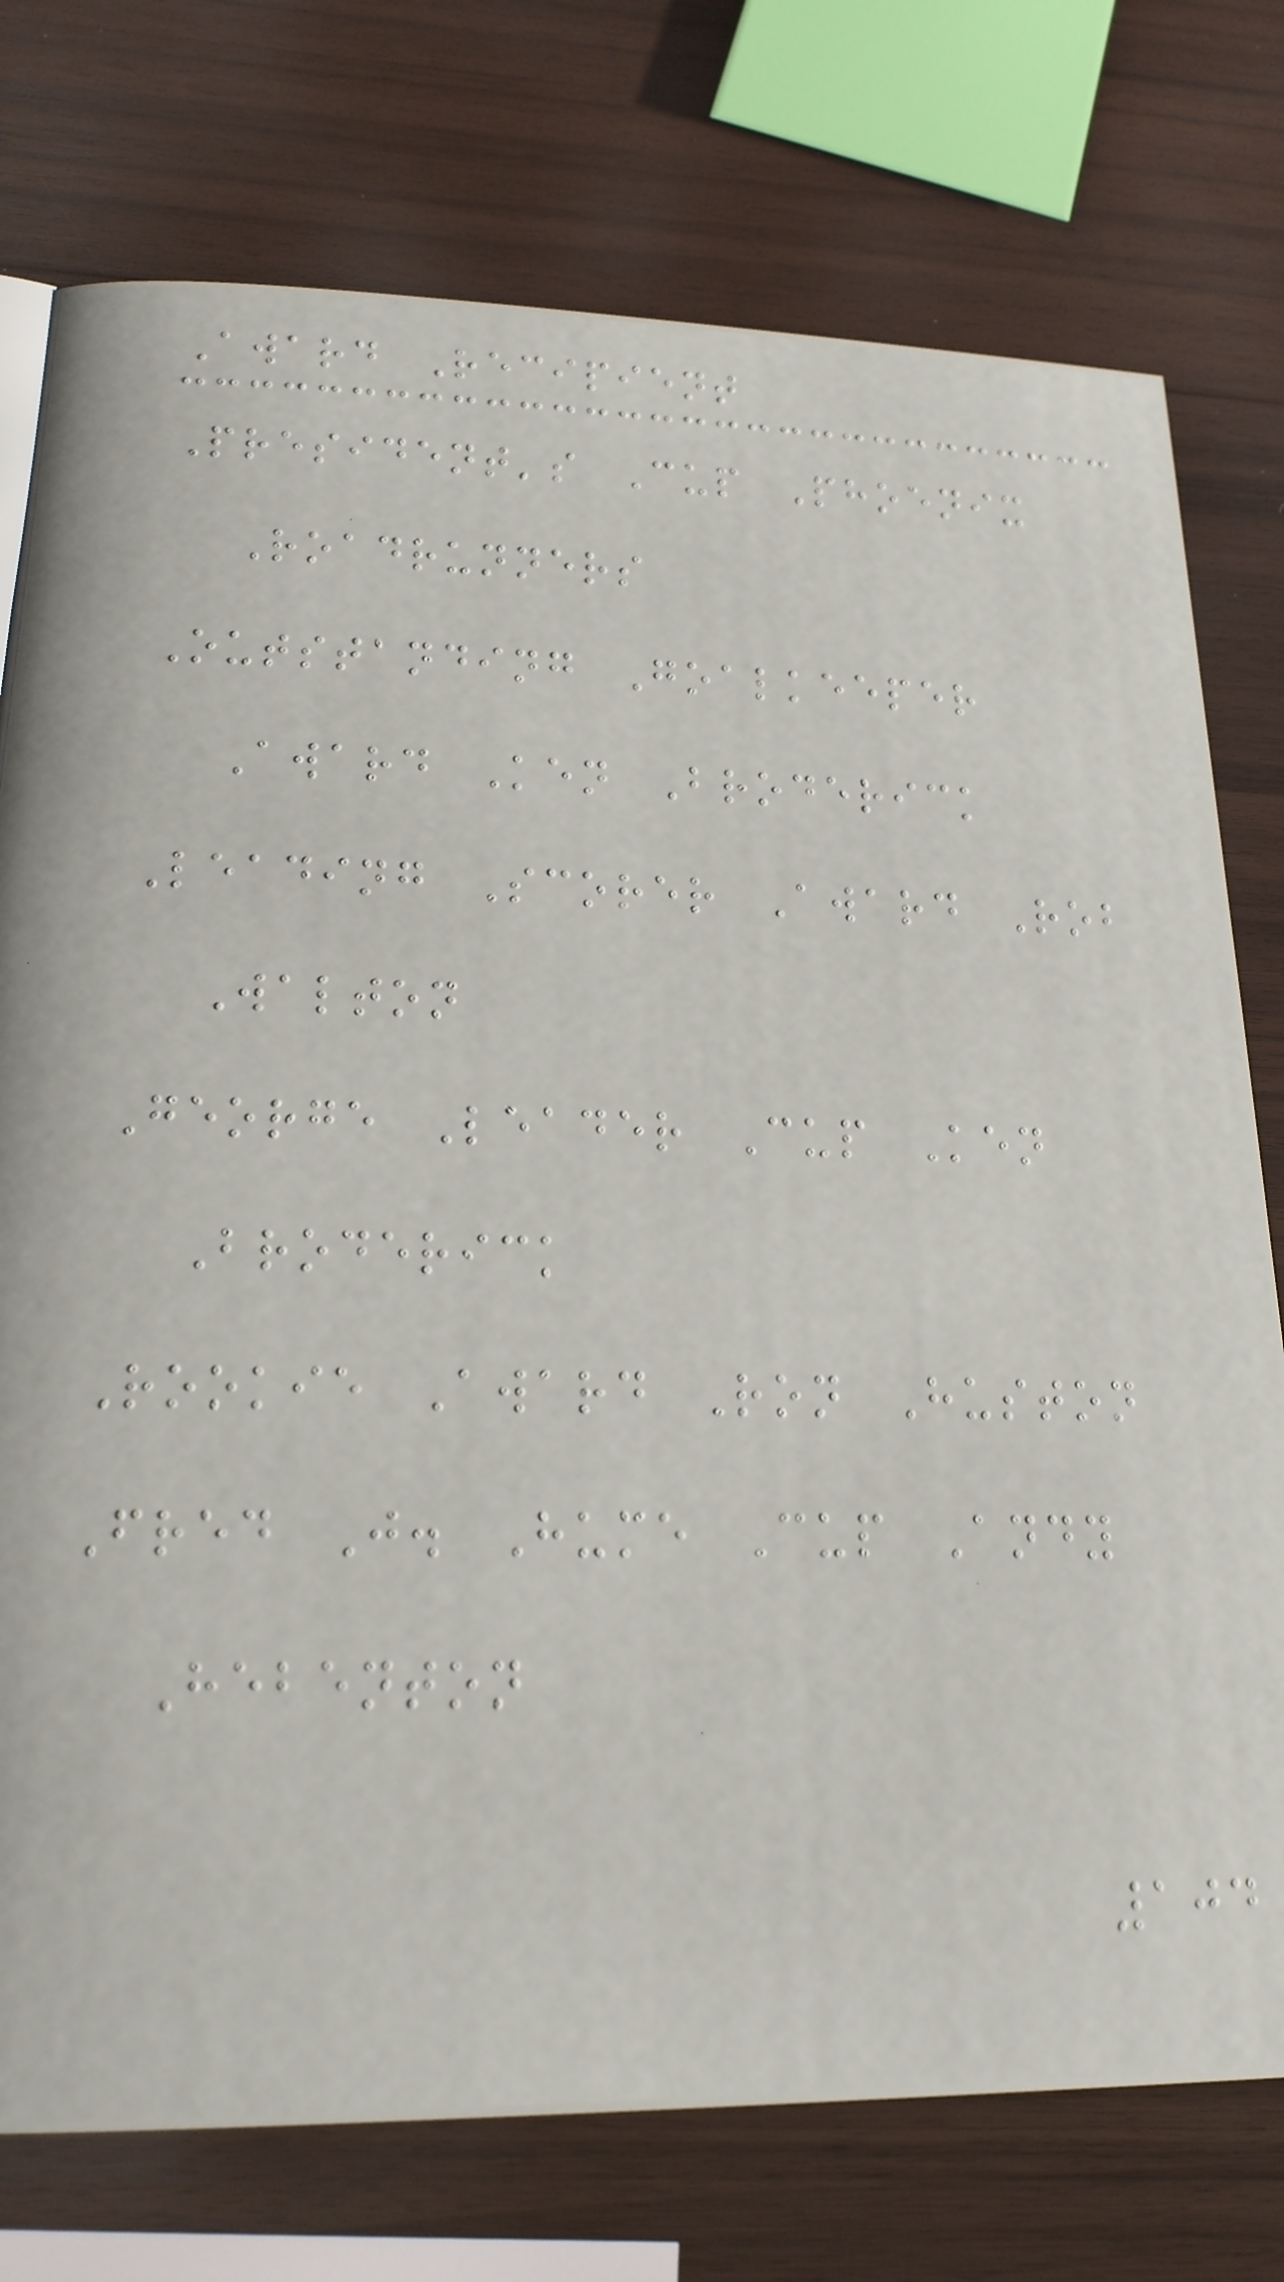Award Recipient
President's Cup Phoenix
Roadrunners
Outstanding Goalkeeper
Award Ken Broderick
Leading Scorer Award Rob
Walton
George Leader Cup Ken
Broderick
Rookie Award Ron Huston
Fred J. Hume Cup Andy
Hebenton
104
